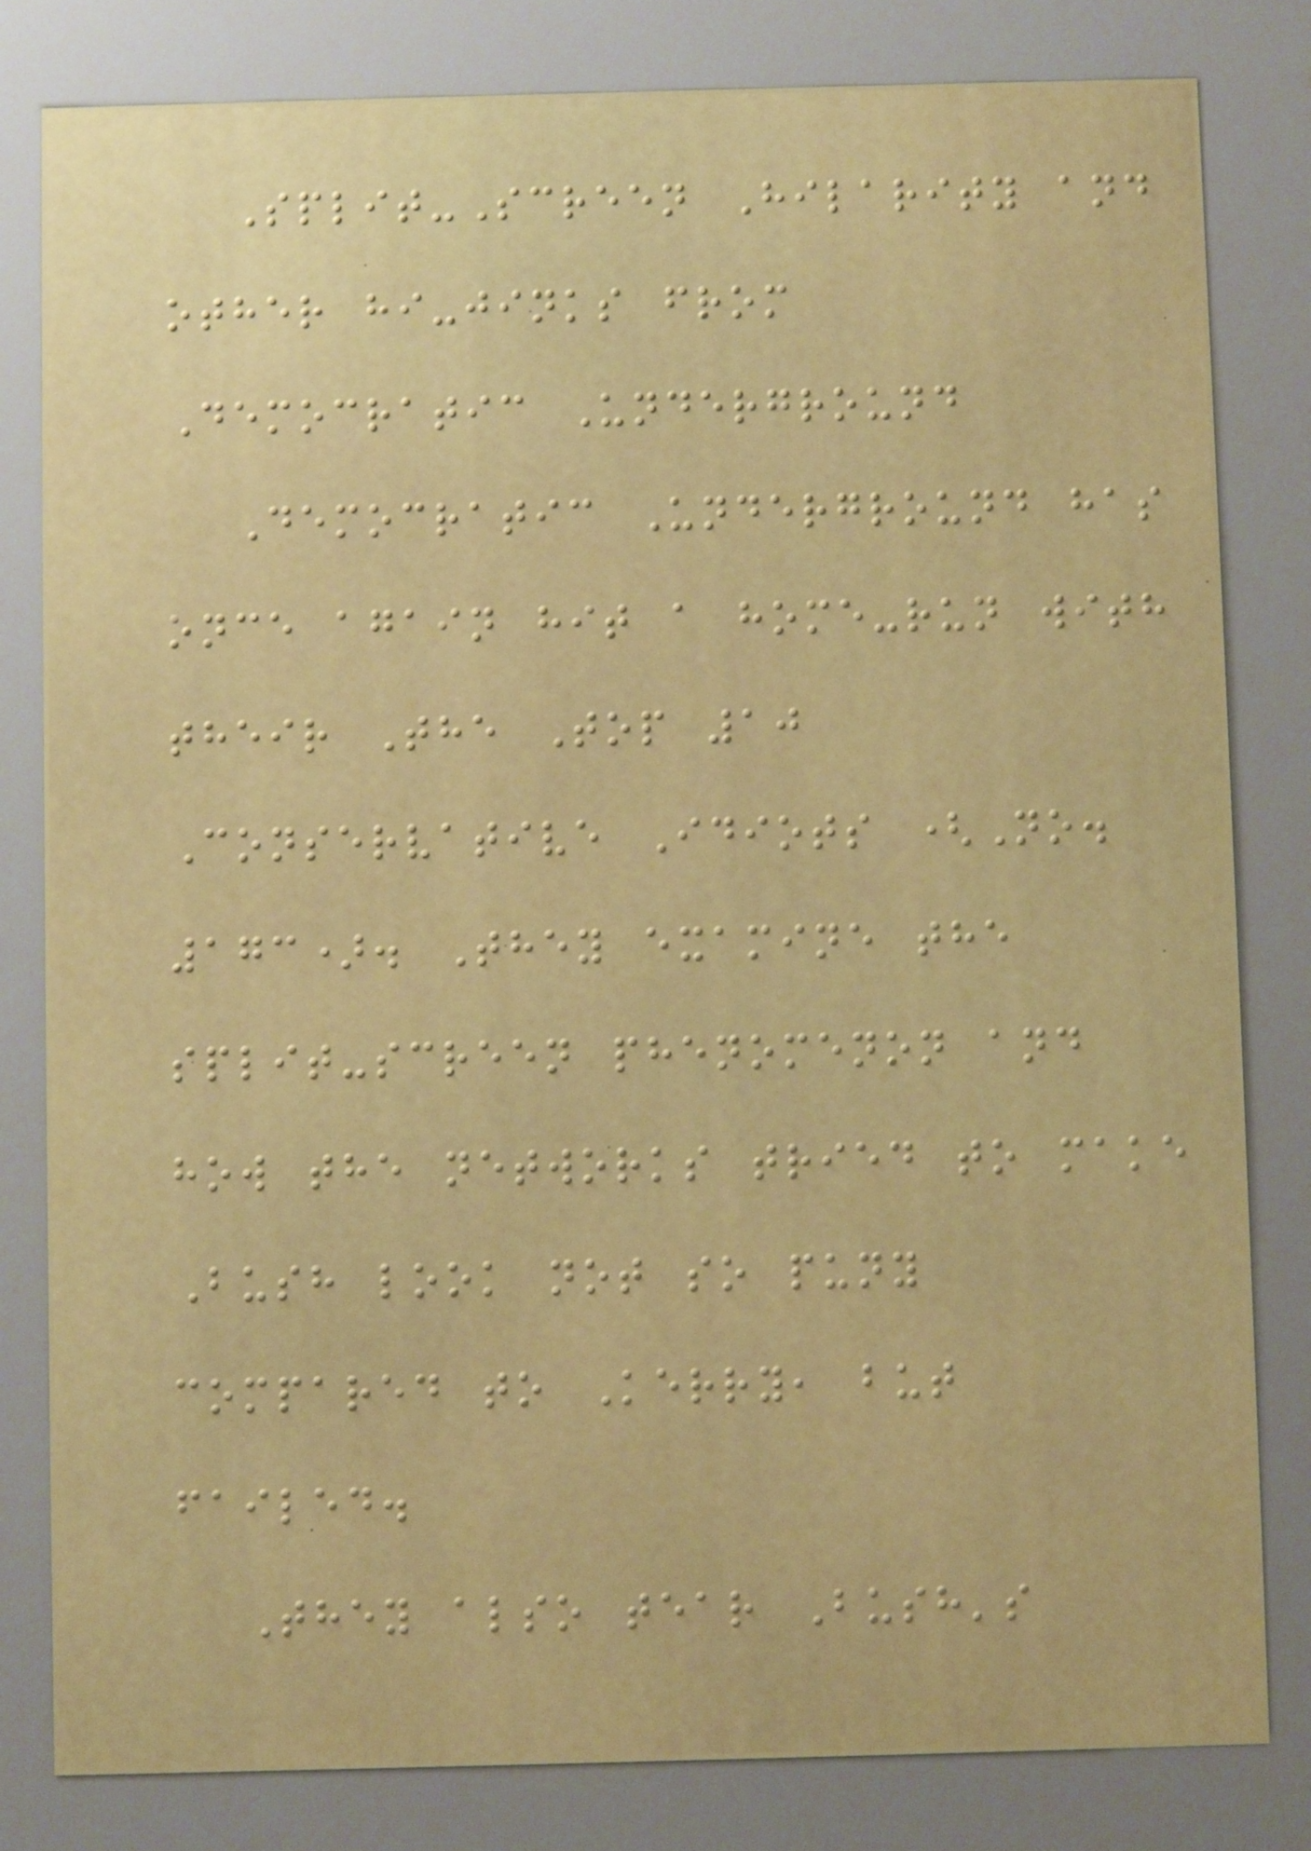Split-Screen Hilarity and
other hi-jinks from
Democratic Underground
Democratic Underground has
once again hit a home-run with
their The Top 10
Conservative Idiots (No.
173). They examine the
split-screen phenomenon and
how the networks tried to make
Bush look not so puny
compared to Kerry, but
failed.
They also tear Bush's
